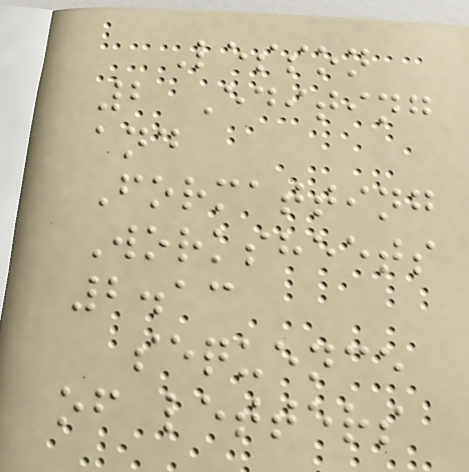Lesson
2 Editing
and
Formatting
Worksheets
2.13
sequence
of letters
